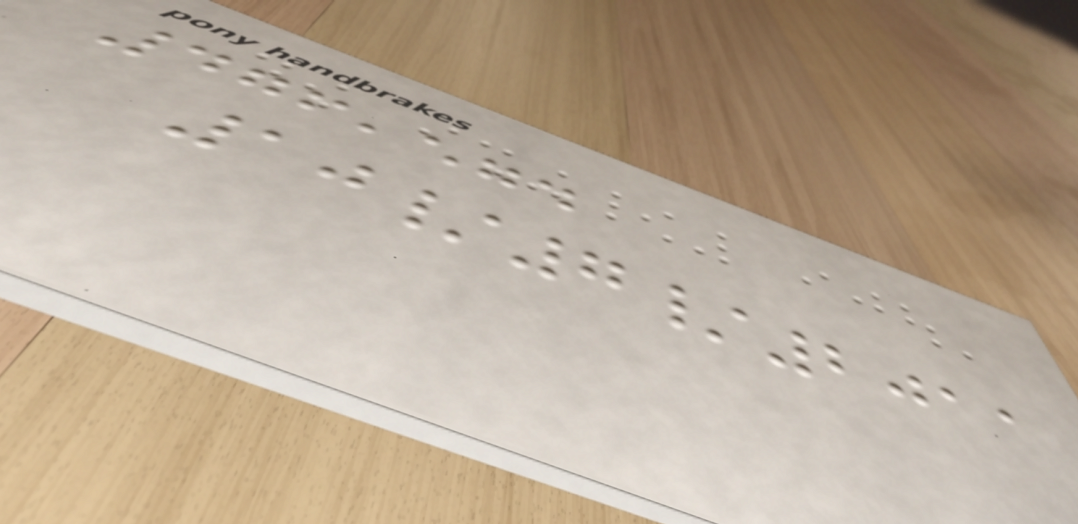476,574
10/7/2011
